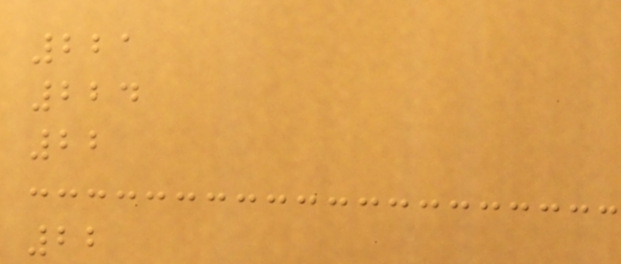221
224
22
22
